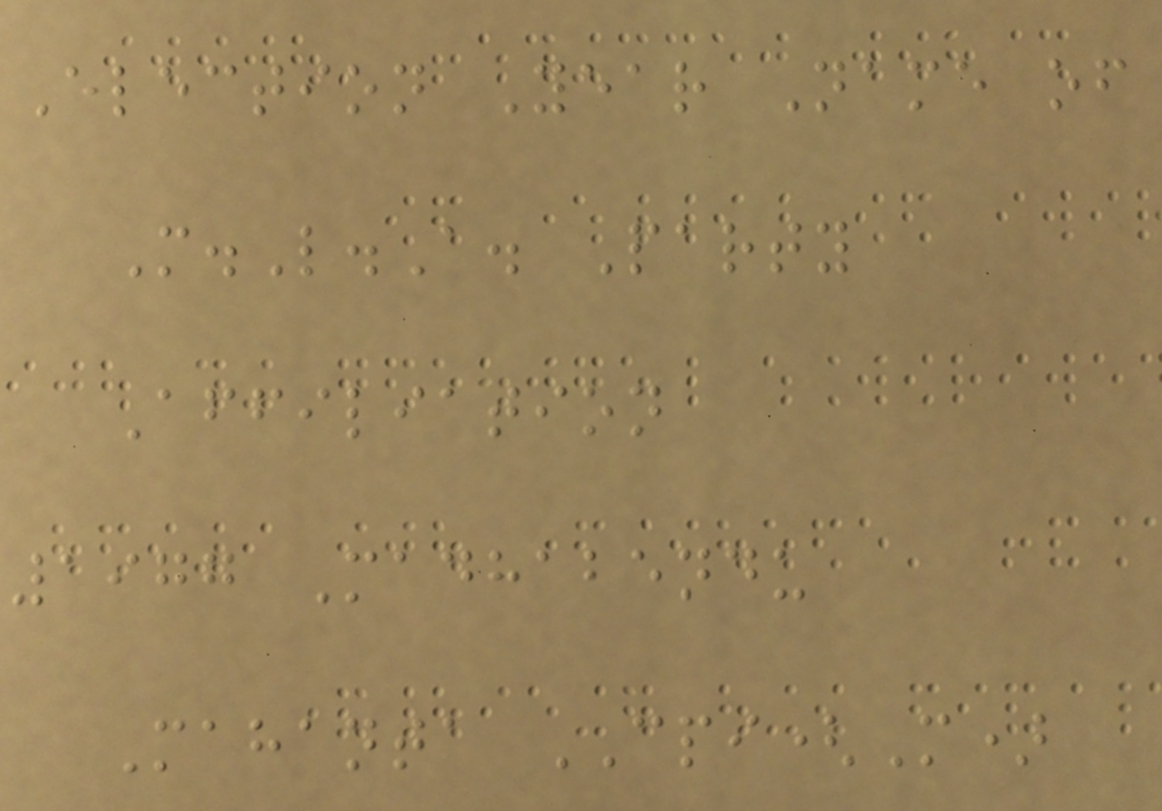Election Year Name of
M.L.A. Party
Affiliation
1977 Madhabendu
Mahanta CPI(M)
